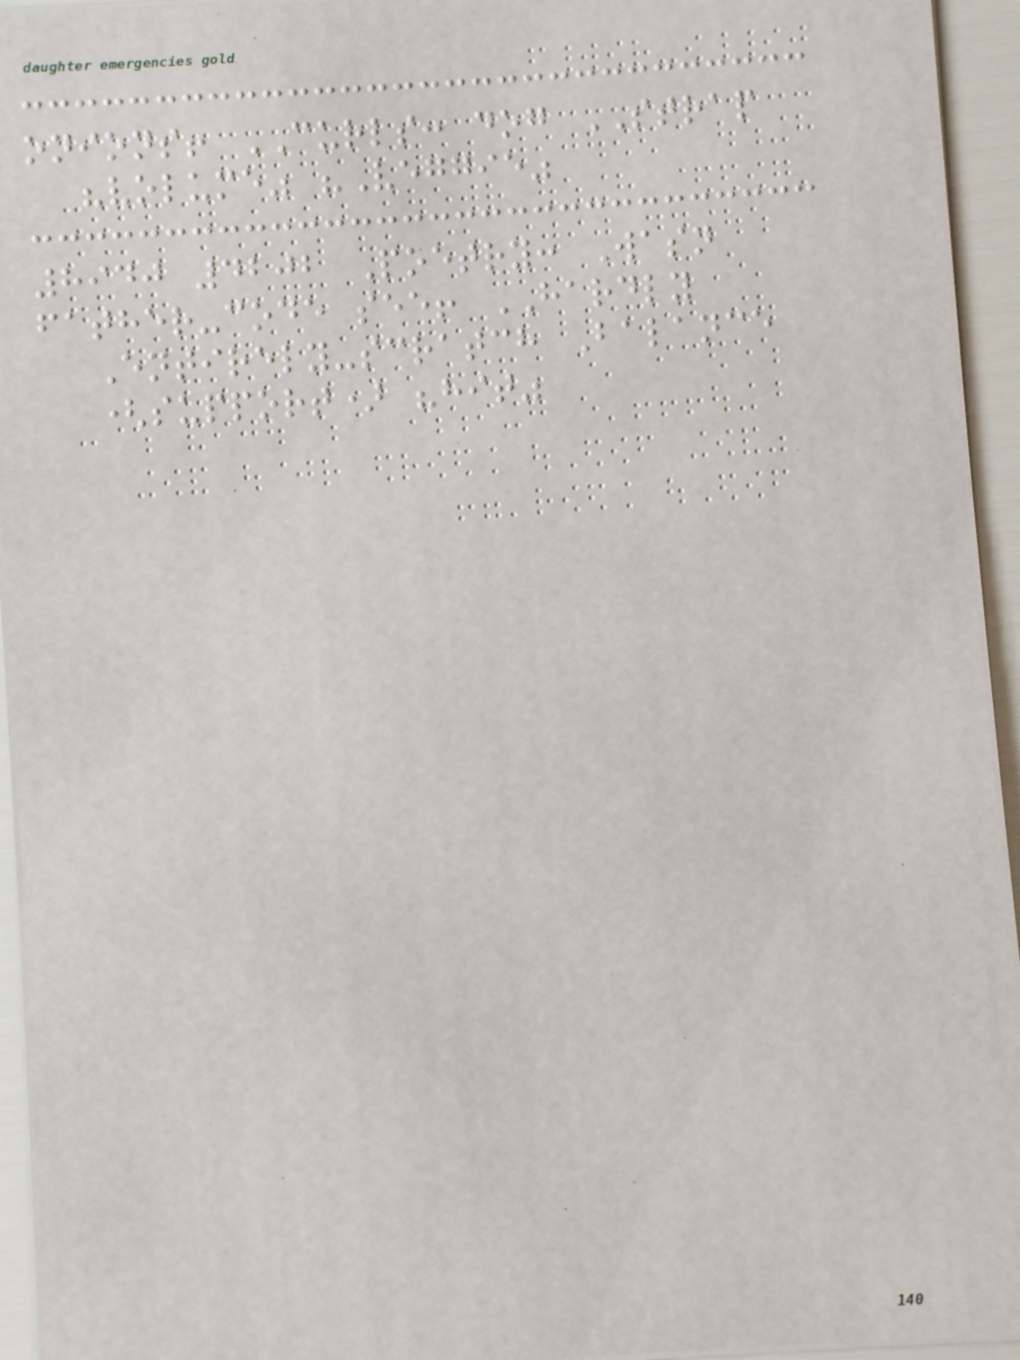onions! CURLS: dog STRAP
"volume" "Veggie"
8940 4202 Poetry: Wasn
father-code see! HARDLY
Entirely-scratch Balance
(support) "hit"
